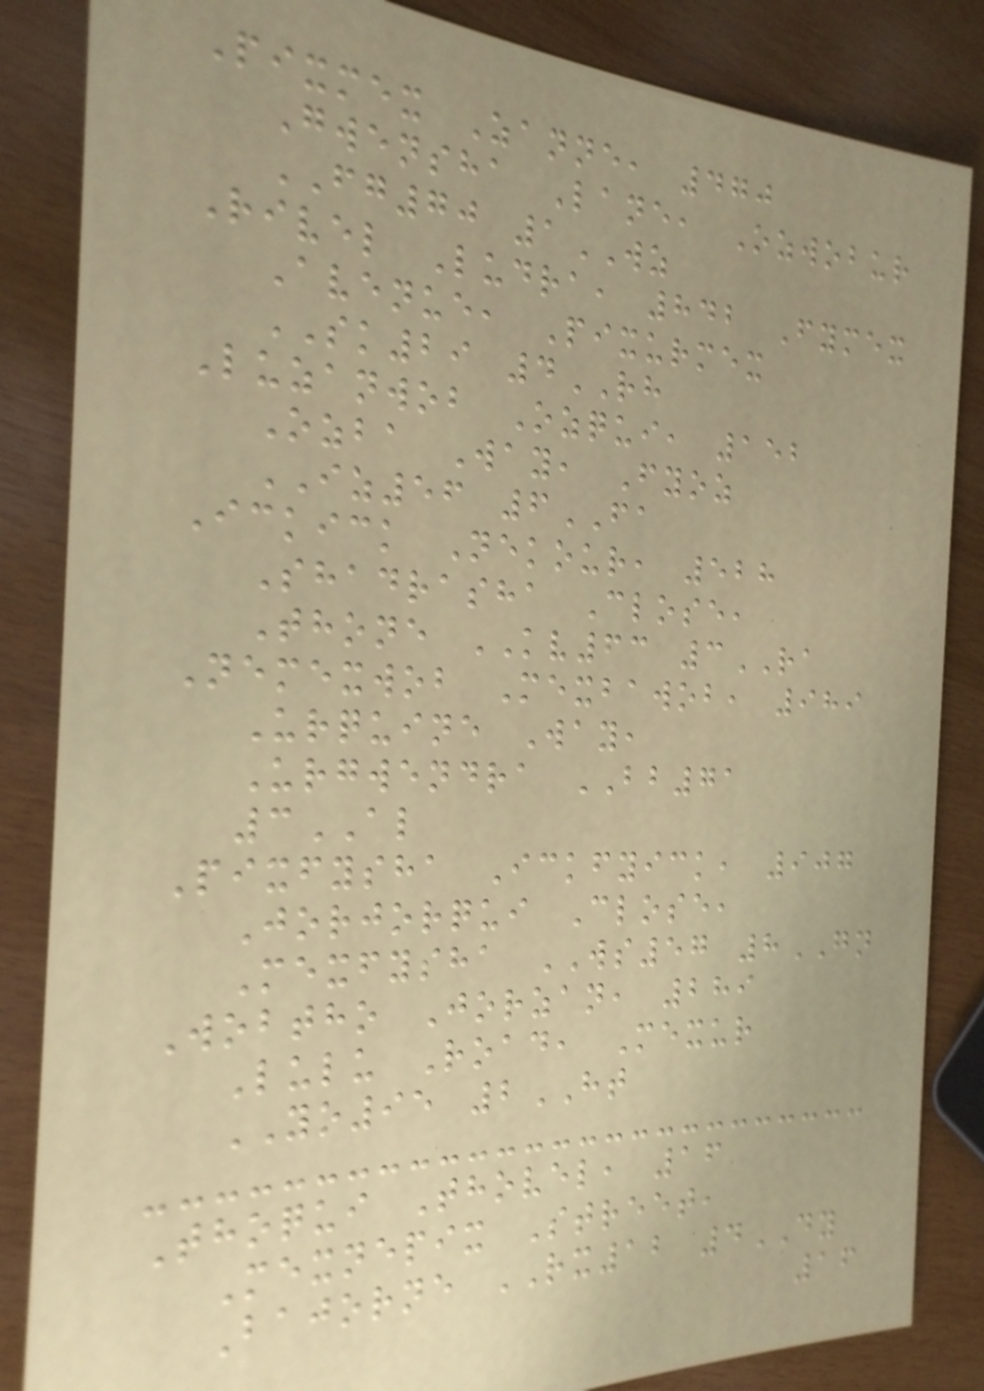Pixmex Zanne, 470
Gwensha Lane, Ozwobur
FG70 1WZ
Rivel Ludra, 842 Fymex
Avenue, Pixurmex
SK29 4RH
Luzanwob Ozqui, 152
Ozba Way, Fyoz
IZ56 6FA
Ickick Nekour, 528
Shadrasha Close,
Thone KV63 3RA
Nemexwob Mexbawob, 989
Urquine Way,
Urgwendra BB71
3AL
Pixfysha Ickfyick, 907
Jorjorqui Close,
Mexfysha WS57 8GN
Wobtho Jorzan, 289
Lulu Road, Mexur
YO95 2HT
Thoqui Thovel, 16
Mexnepix Street,
Bajorne RX12 4DY
16
